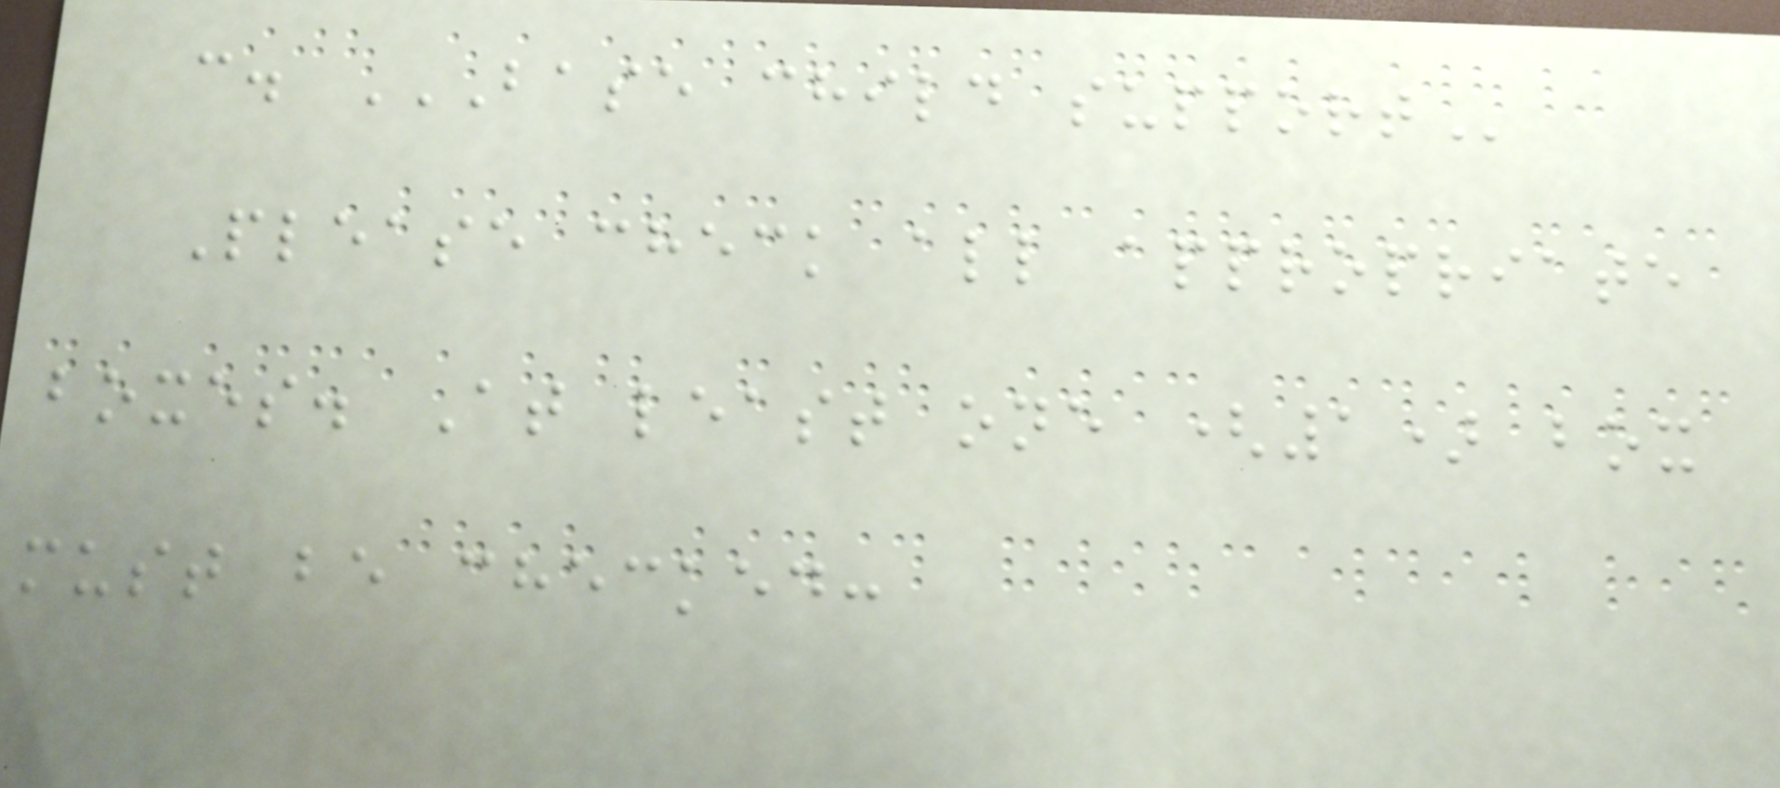c. BASE CHILD SUPPORT
Please check all appropriate
boxes. At least one (1) box
must be checked:
